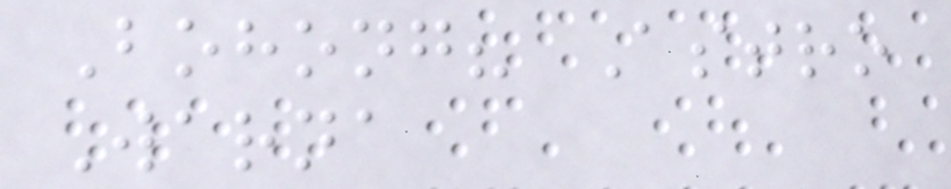Bohong? Astro
Warna
